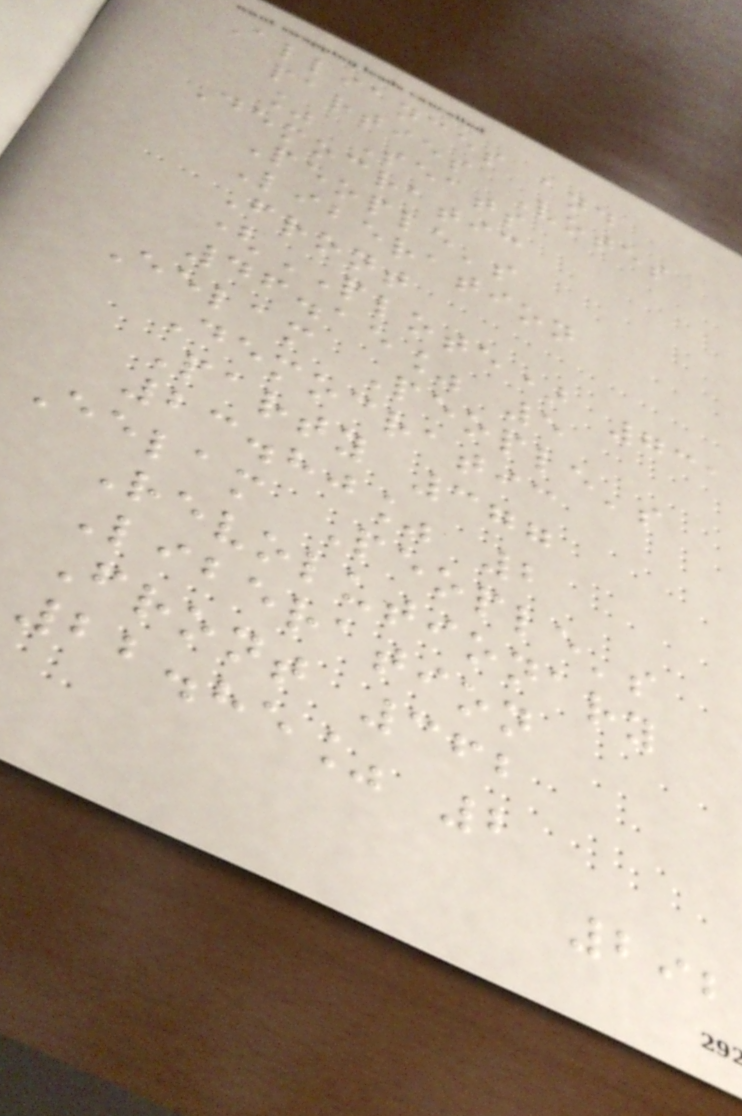Alliances and
parties Votes
% Seats
Democratic
People's
Liberation
Front
(PLOTE) 731
46.15% 5
Eelam People's
Democratic
Party 377
23.80% 2
Eelam People's
Revolutionary
Liberation
Front 362
22.85% 2
292
